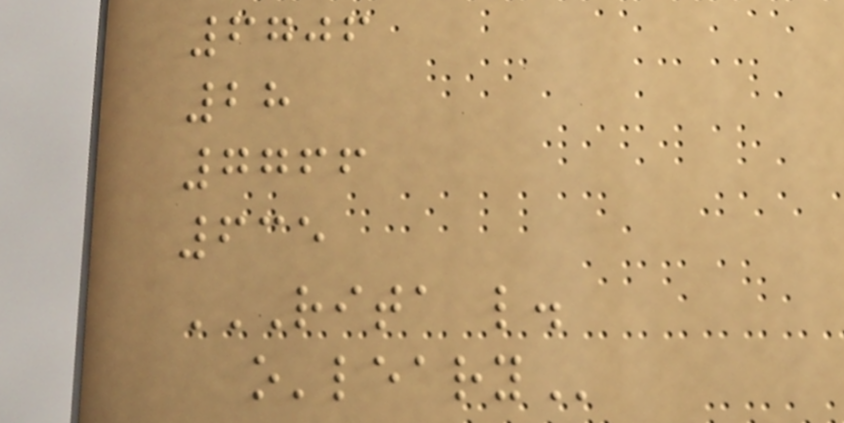6706
28
7766
635
RITA L.
O'LEARY
